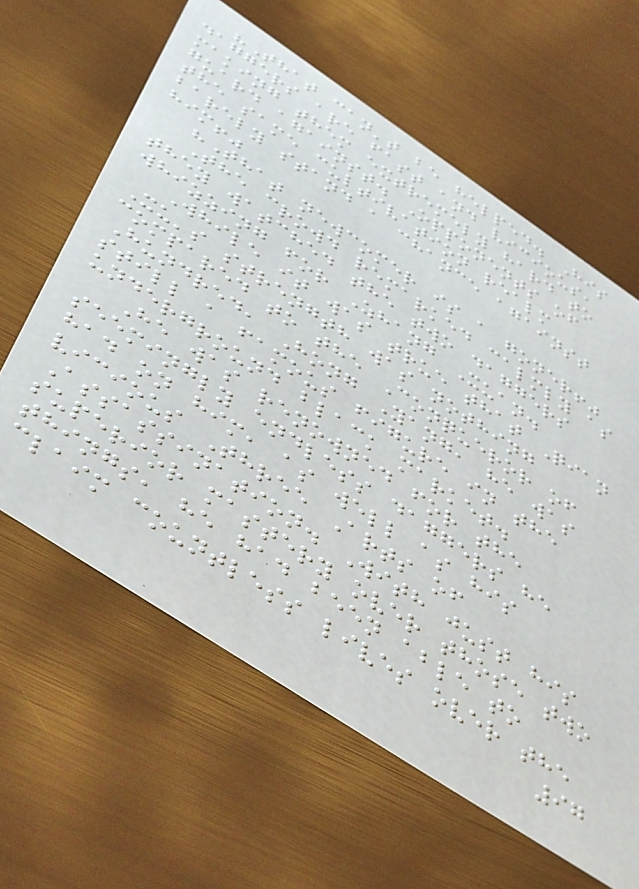"That can't be helped. His
daggers are fast and vicious,
making them extremely hard to
guard against. Opponents of
the same cultivation realm
barely stand a chance against
him!"
"That newcomer is a goner!"
The crowd remarked calmly as
they watched the two daggers
whizzing for Zhang Xuan.
While it was true that Qian
Xu's strength was nothing
compared to the Conqueror of
Hundred, Hong Yang, he was
still a famous figure in the
underground black market.
He was renowned for the
seemingly endless daggers he
had on him, as well as his
vicious Three Arts of
Assassination. With just his
superior mastery over those two
things, he had been able to
claim countless lives over the
97
